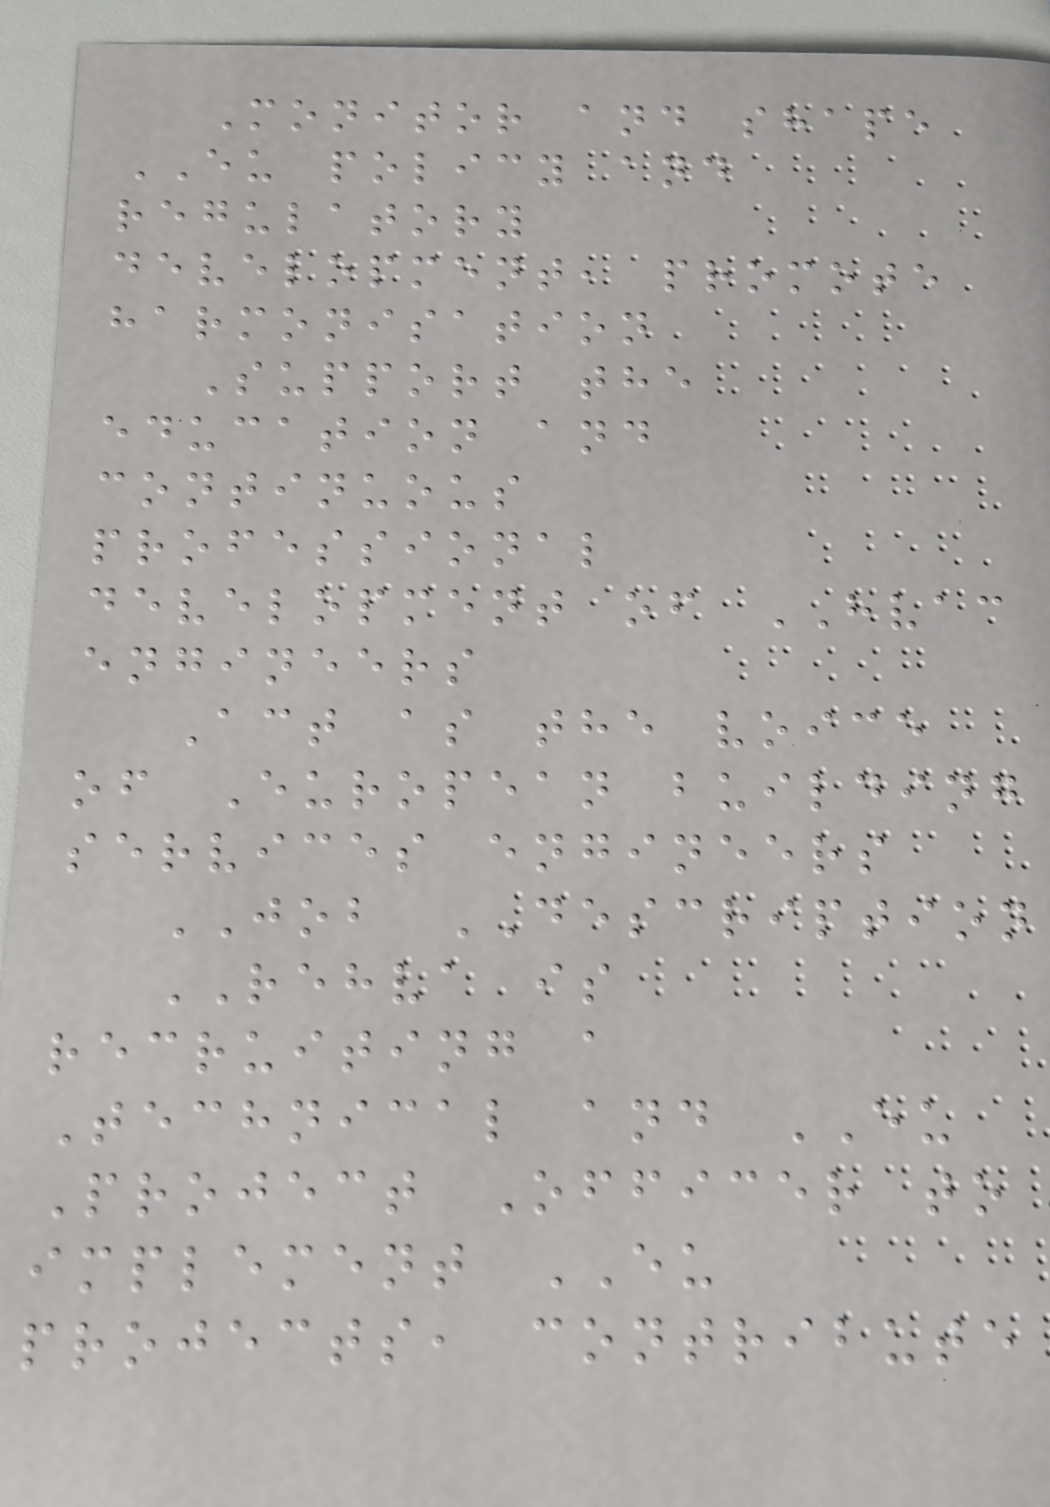Monitor and shape
EU policy and
regulatory
development, promote
harmonisation
Support the
education and
continuous
professional
development of HVAC
engineers
Act as the voice
of European building
services engineers
JOB DESCRIPTION
REHVA is
recruiting a
Technical and EU
Project Officer to
implement EU
projects, contribute
